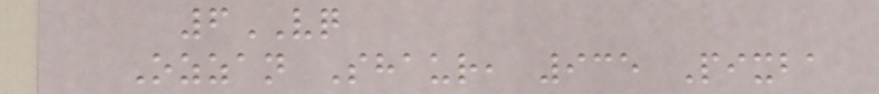6VQ
Ozzan Shaur, 935 Pixba
